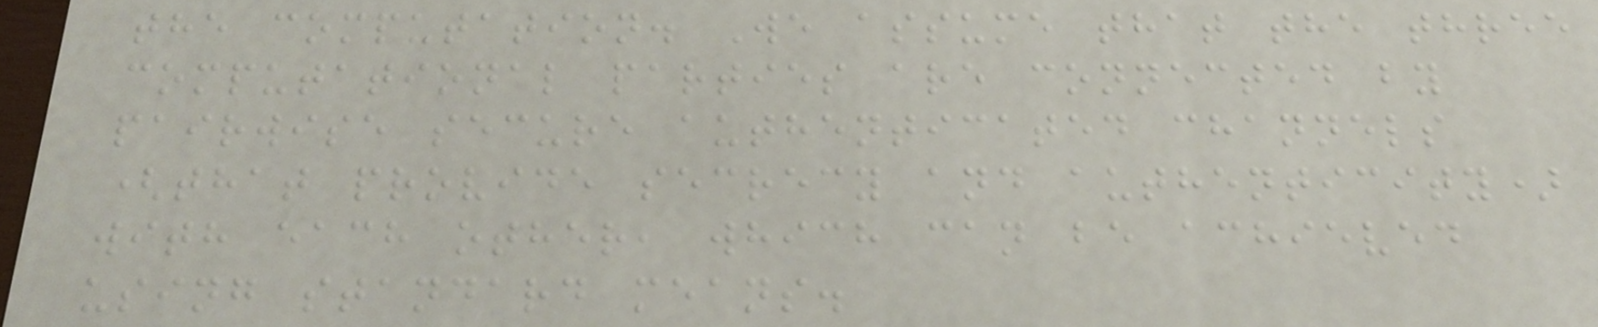the computation. We assume that the three
computational parties are connected by
pairwise secure authenticated channels
(that provide secrecy and authenticity)
with each other, which can be achieved
using standard means.
